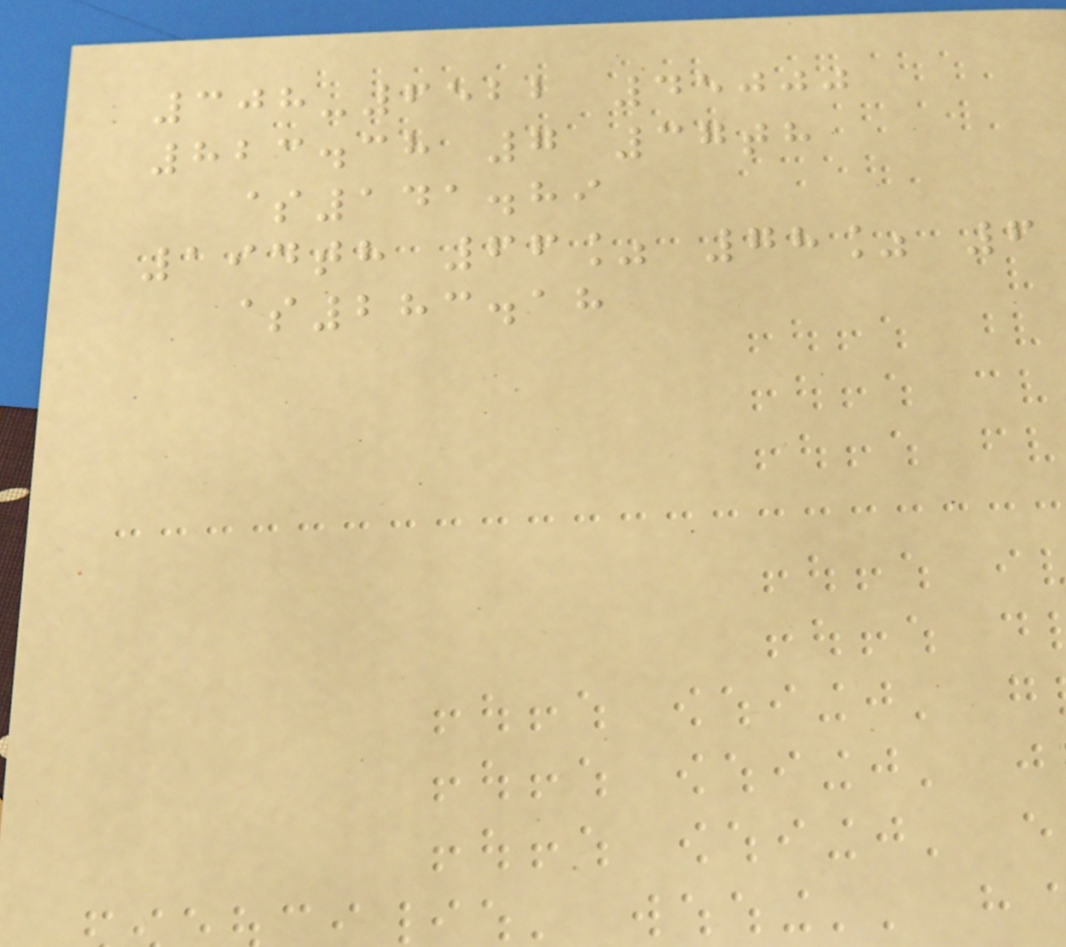308-6522 45000
823.38 7 37th
$141.89
194th 66% 78% 6
$283.18
